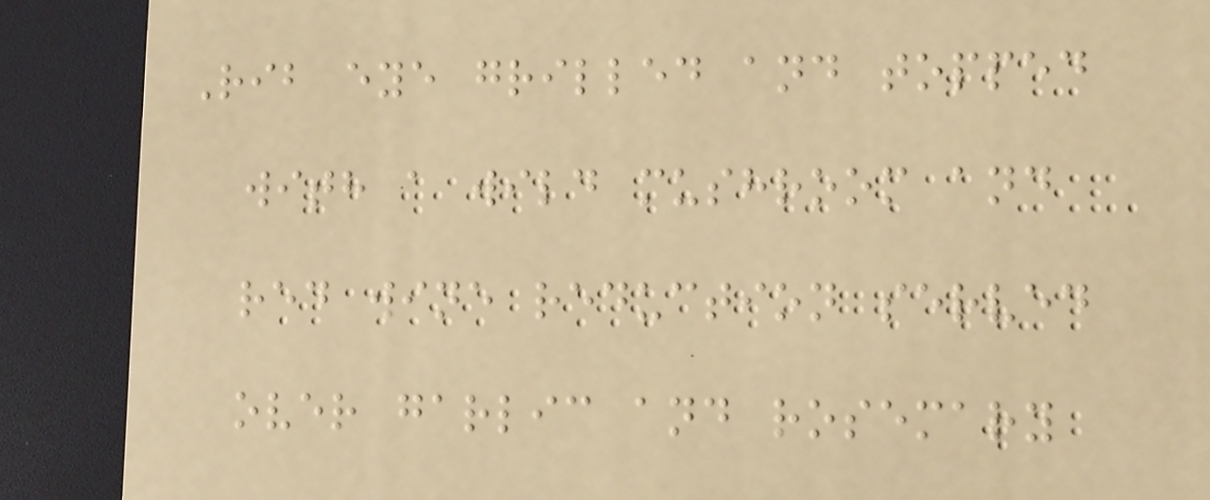Rib eye grilled and topped
with a wild mushroom and
red wine reduction served
over garlic and rosemary
